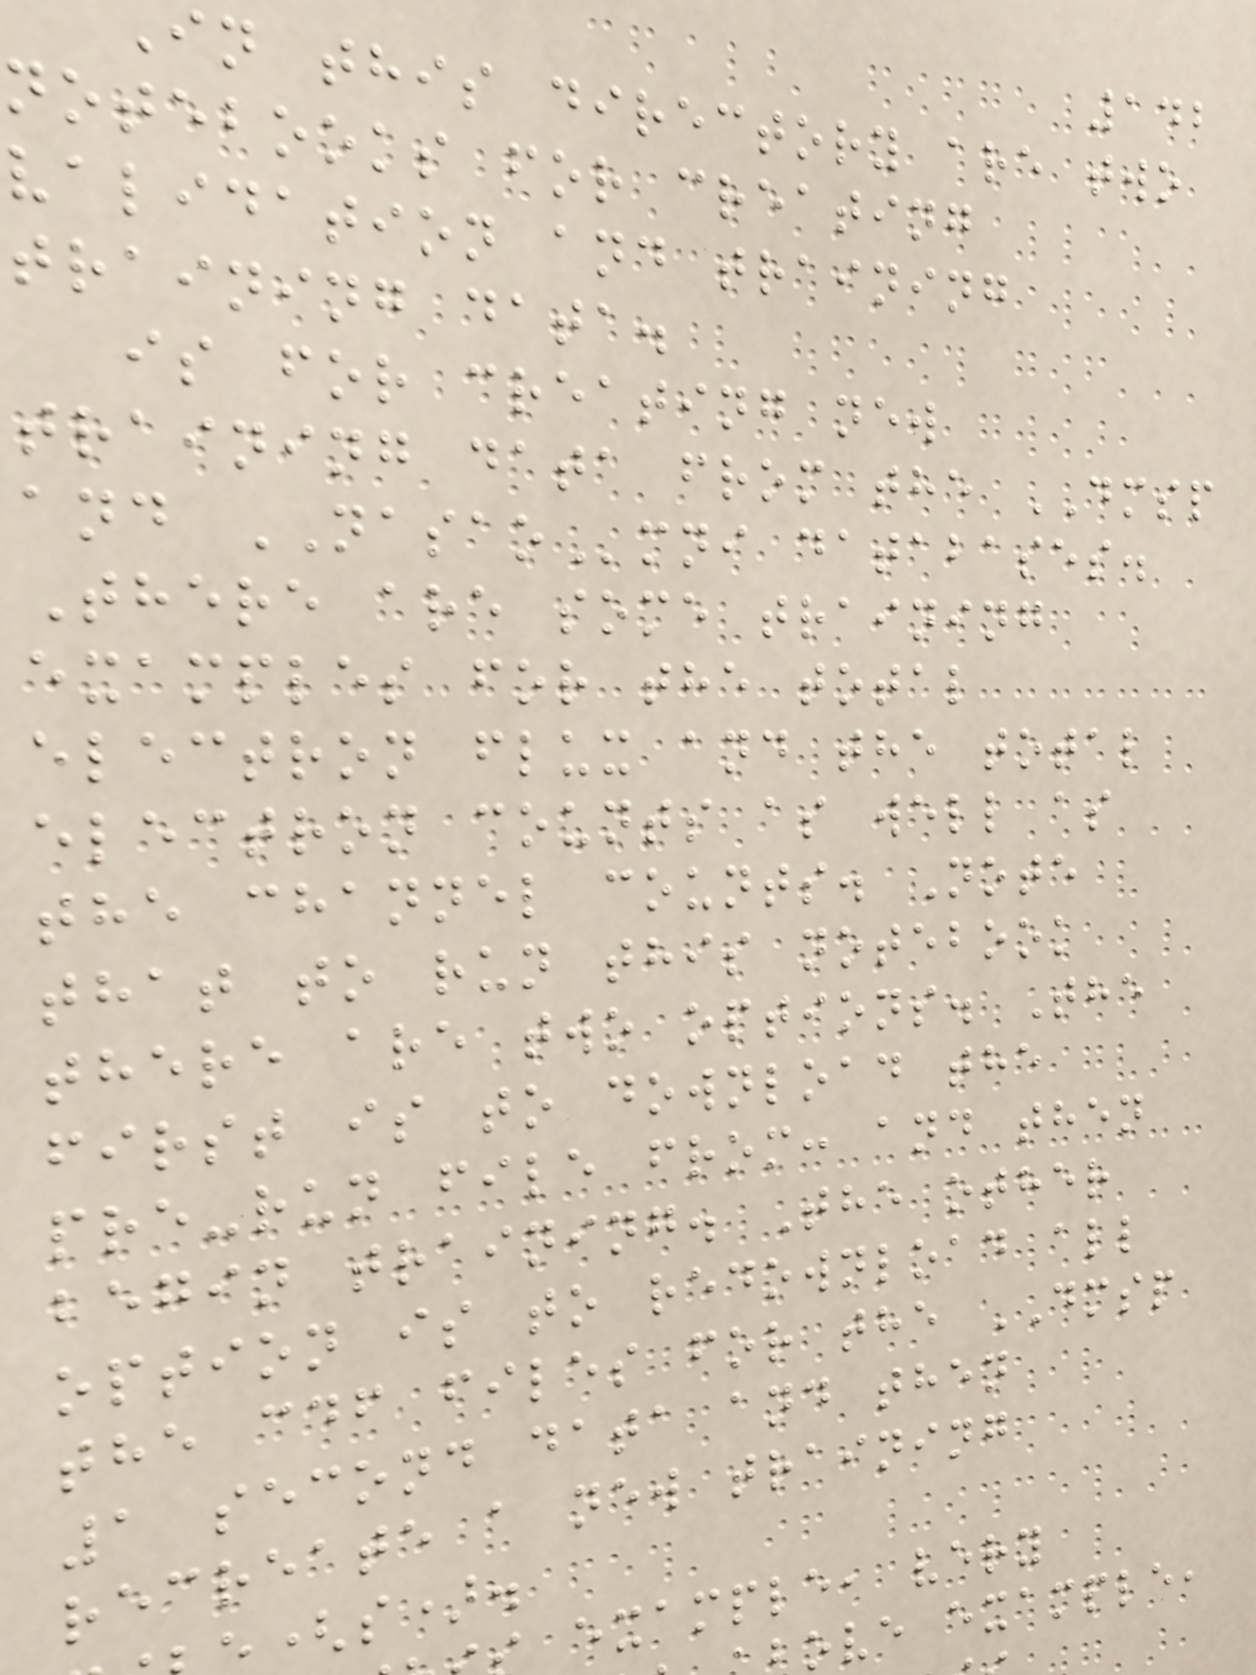142
in this directory are two
notebooks for creating
validation and training
training data.
is for creating new
training data from the DMSP
and NASAOmni databases.
There are some training
examples for the total
electron flux and the total
electron counts as well as
the channel counts. Note
that to run this notebook
there are two options. The
first is to download the
pre-run file from: and then
begin training. The other
option is to redownload all
the cdf files for the DMSP
1 second data and then
recreate a new training
(s).
example, very
ove example,
